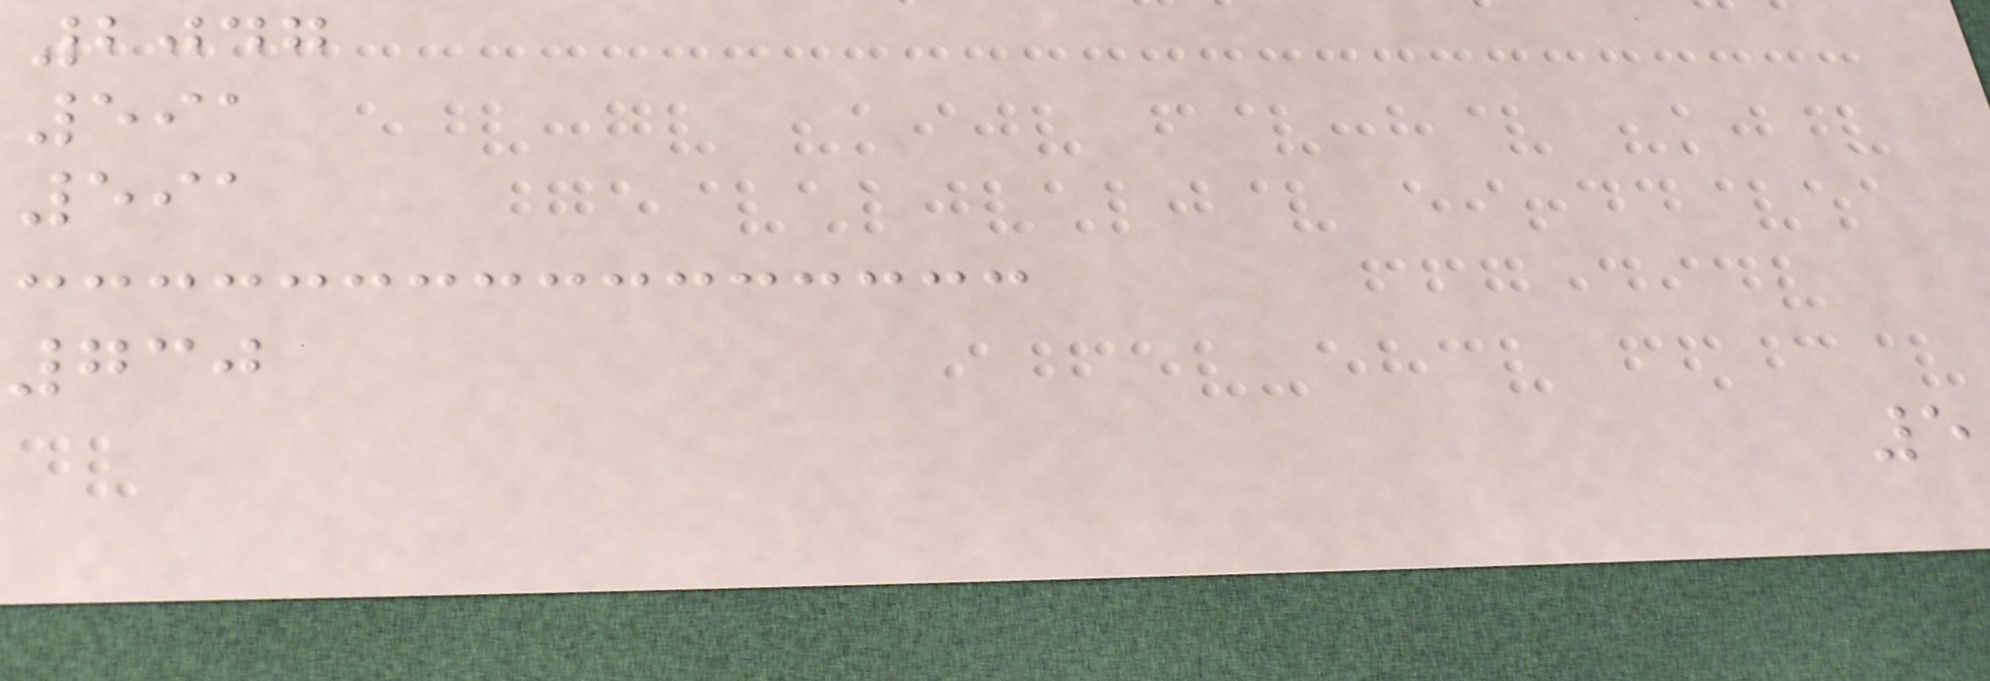2047
591
591
730
5
